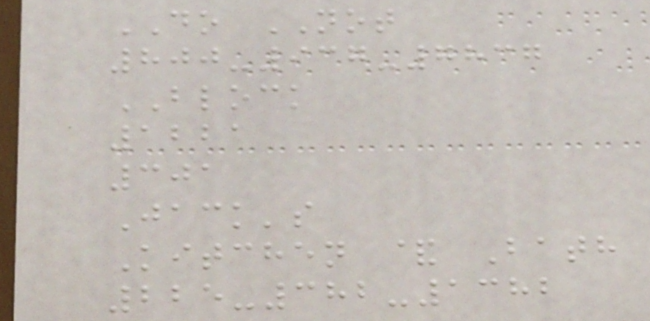DO NOT
800-937-7837
BLOCK
1221
301
Jack's
Kitchen & Bath
225-382-1382
